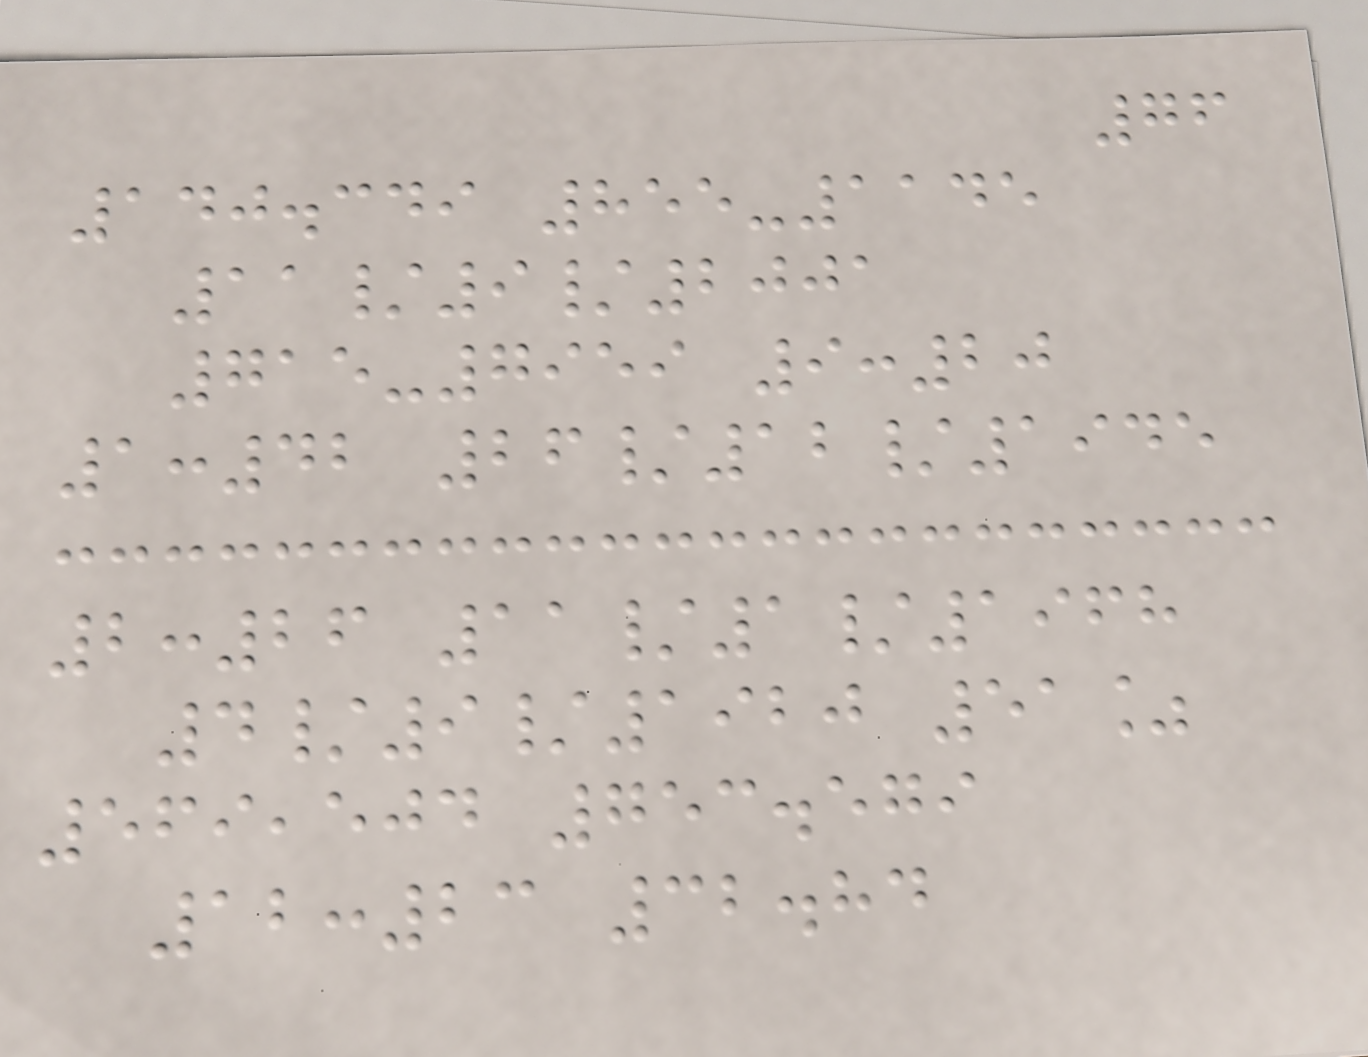76
140.349 855-1145
11/9/2001
715-7959 9:20
1:42 26/12/1945
2:26 11/1/1968
4/9/1920 51%
569,504 753.579
12:23 32.84
